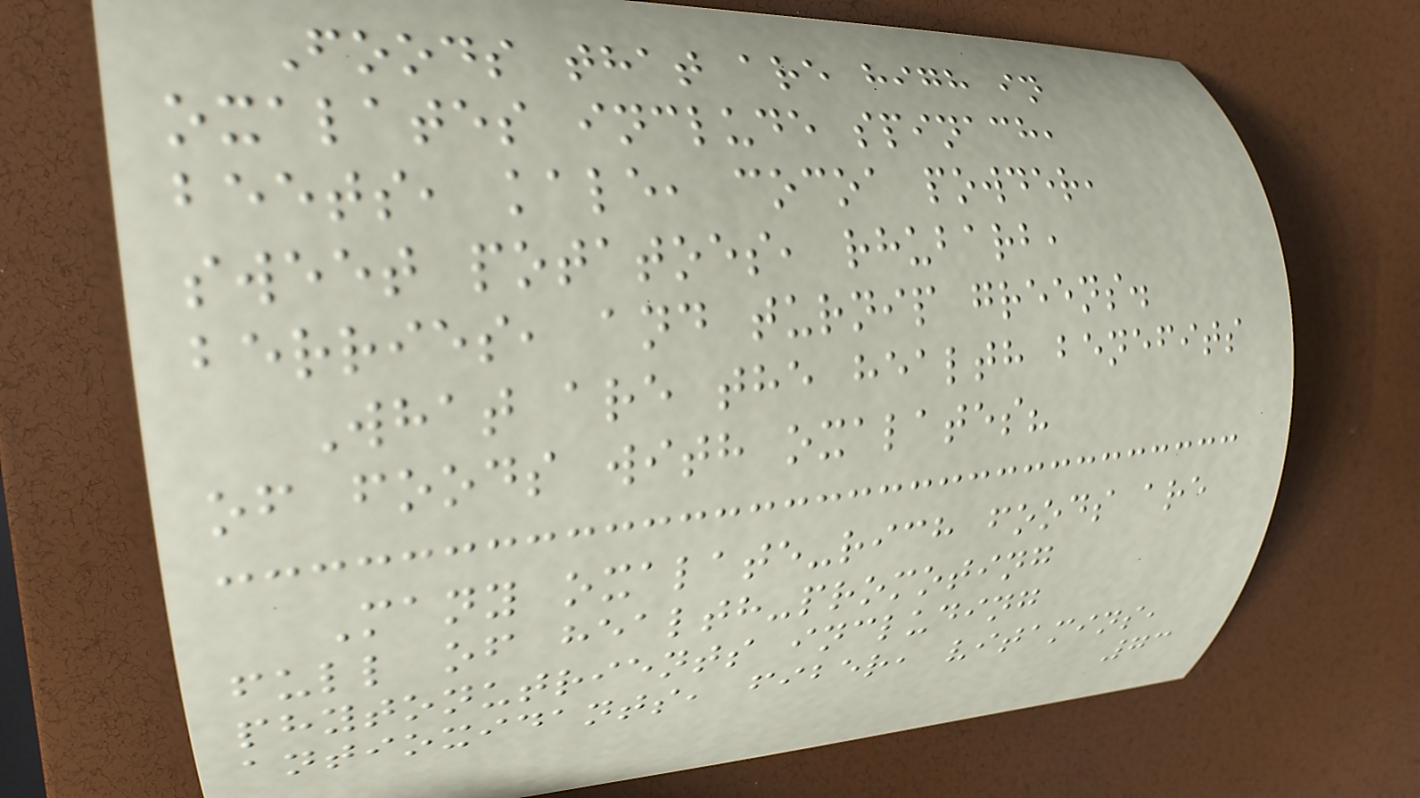Foods that are high in
oxalates include spinach,
beets, kale, cocoa powder,
sweet potatoes, rhubarb,
berries, and turnip greens.
What are the health benefits
of foods with oxalates?
Many oxalate-rich foods are
full of health-promoting
phytonutrients including
antioxidants, fiber, vitamins,
73
